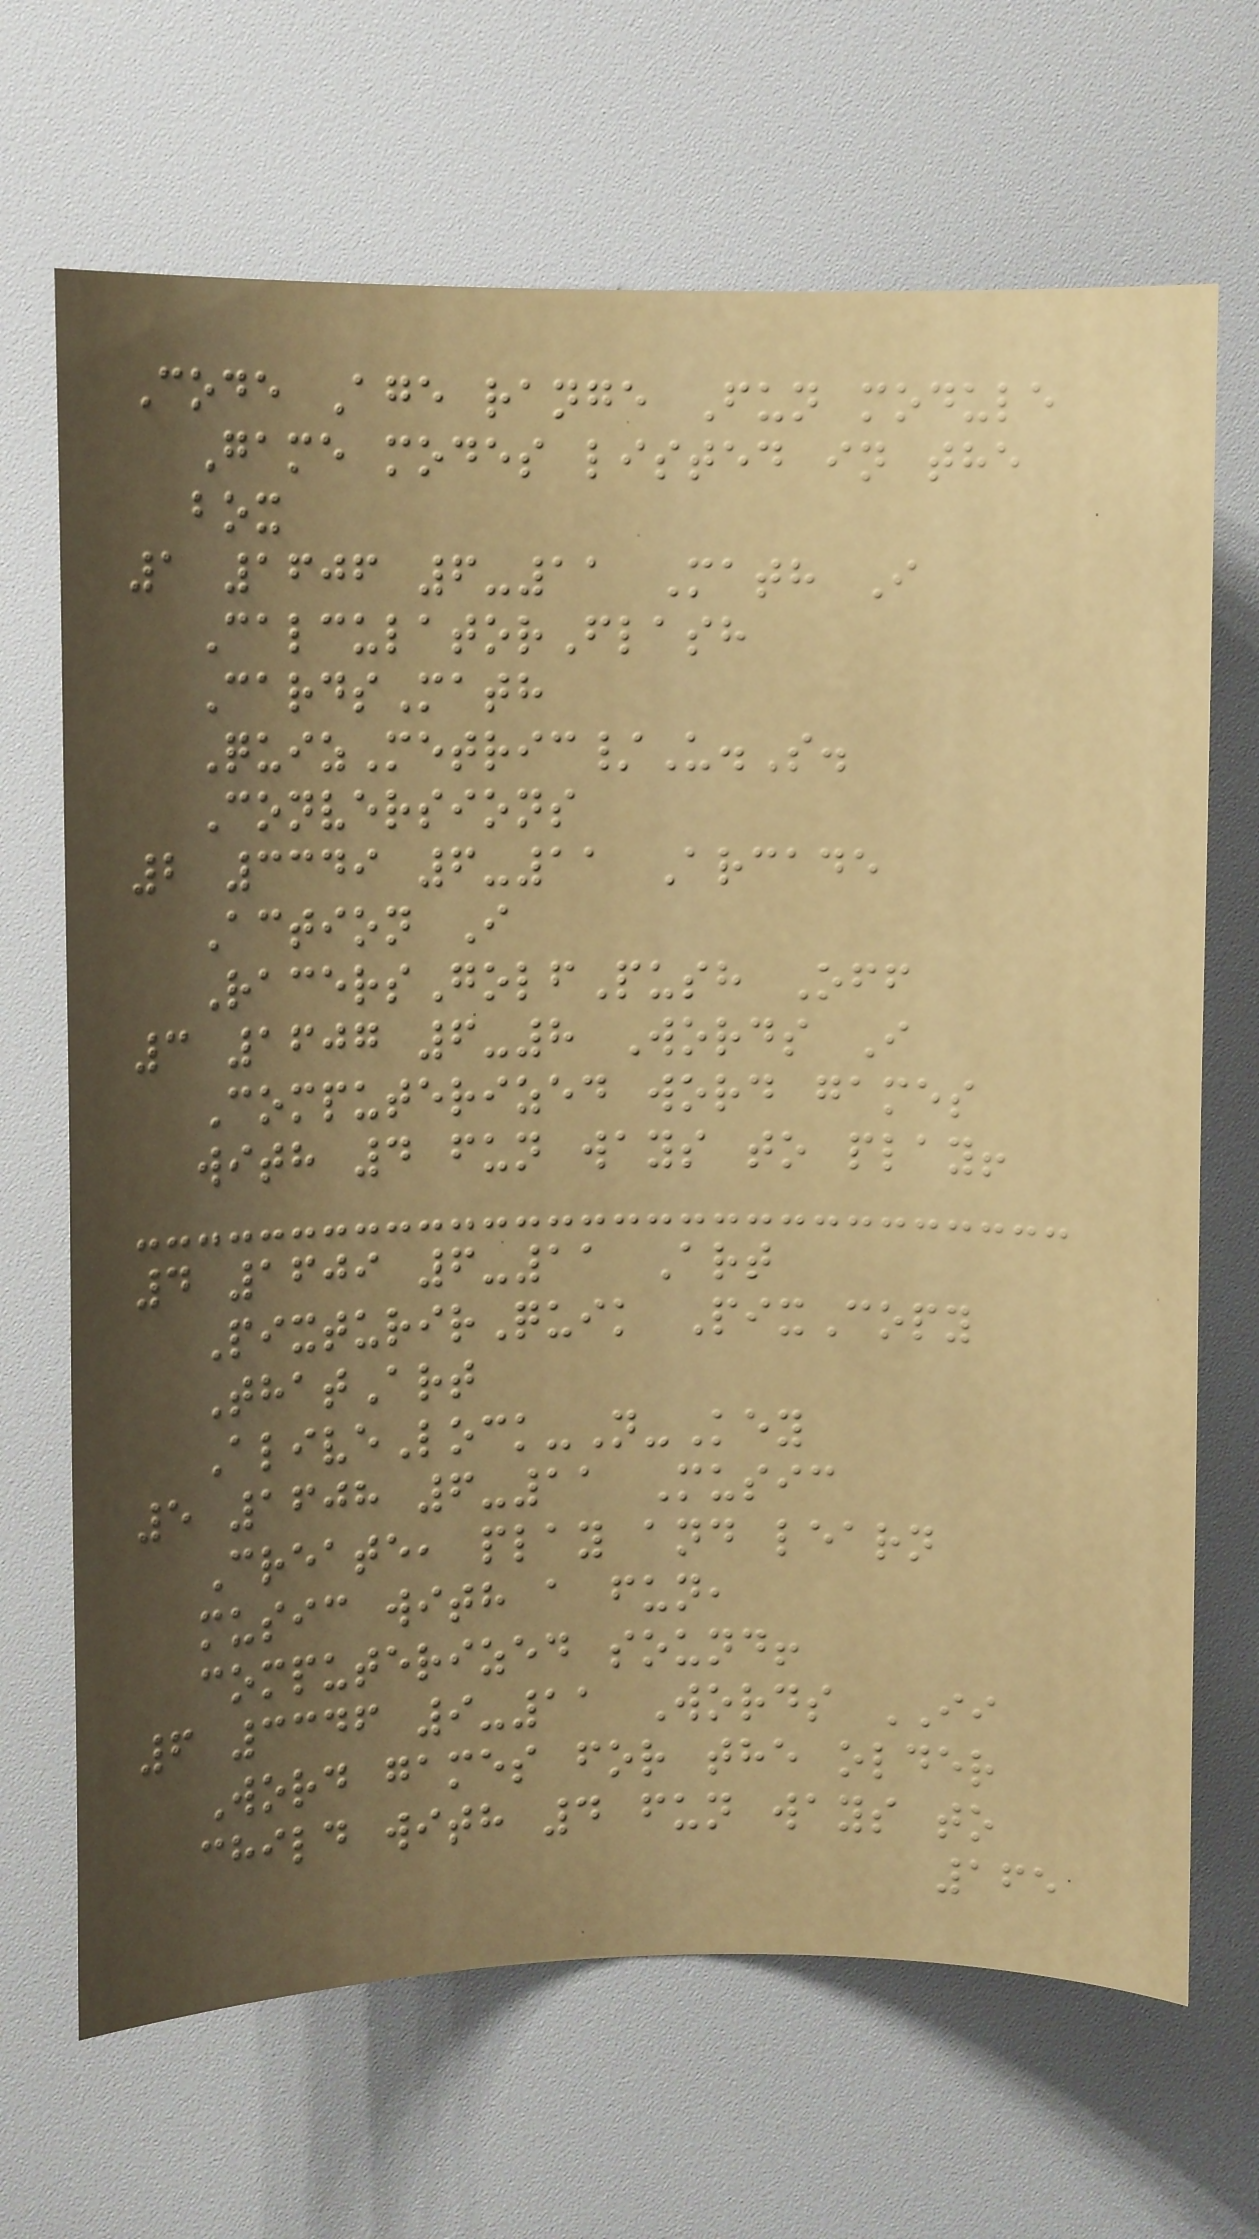Code Age range Fun module
Game modes listed in the
box
1 1606 6-11 Math I
CalculatorFlash
CardsMath
QuizMetric/U.S.
Conversions
2 3349 6-11 Arcade
Action I
RacersGolfPush Off
3 1607 6-8 Words I
Computerized word games
with 4 fun ways to play!
4 1609 6-11 Art
PixturirQuik PixCopy
ThatArt
AliveLock-N-Key
5 1608 6-11 Music
Create, play and learn
music with a fun,
computerized sound!
6 3346 9-11 Words II
Word games for the older
child with 4 fun ways to
165
